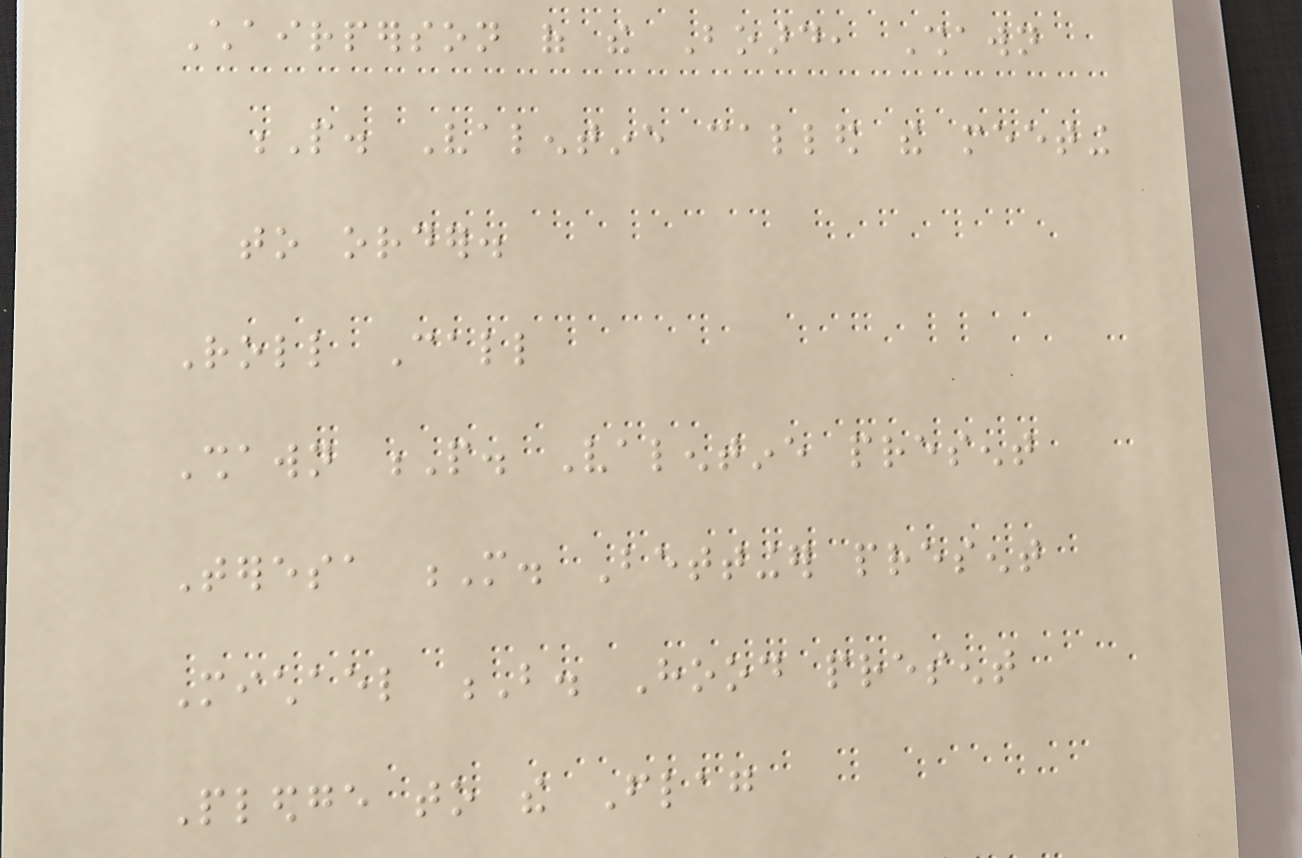Chairperson of the Board, Shawn
P. Valentine called the meeting
to order.
Roll Call
Shawn P. Valentine present
Teresa M. Bettinger present
Michael B. Hood present
Pledge to the Flag
